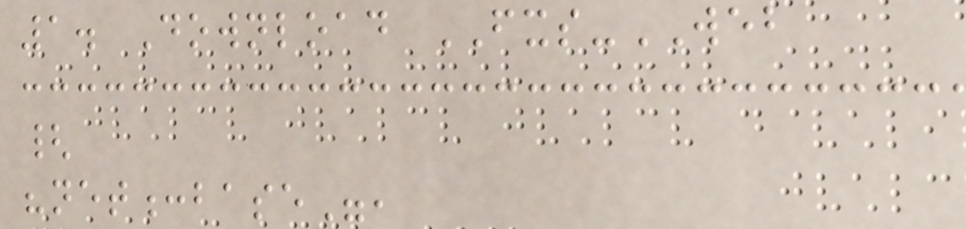1. Download FXS-WEB
{
"net:base",
